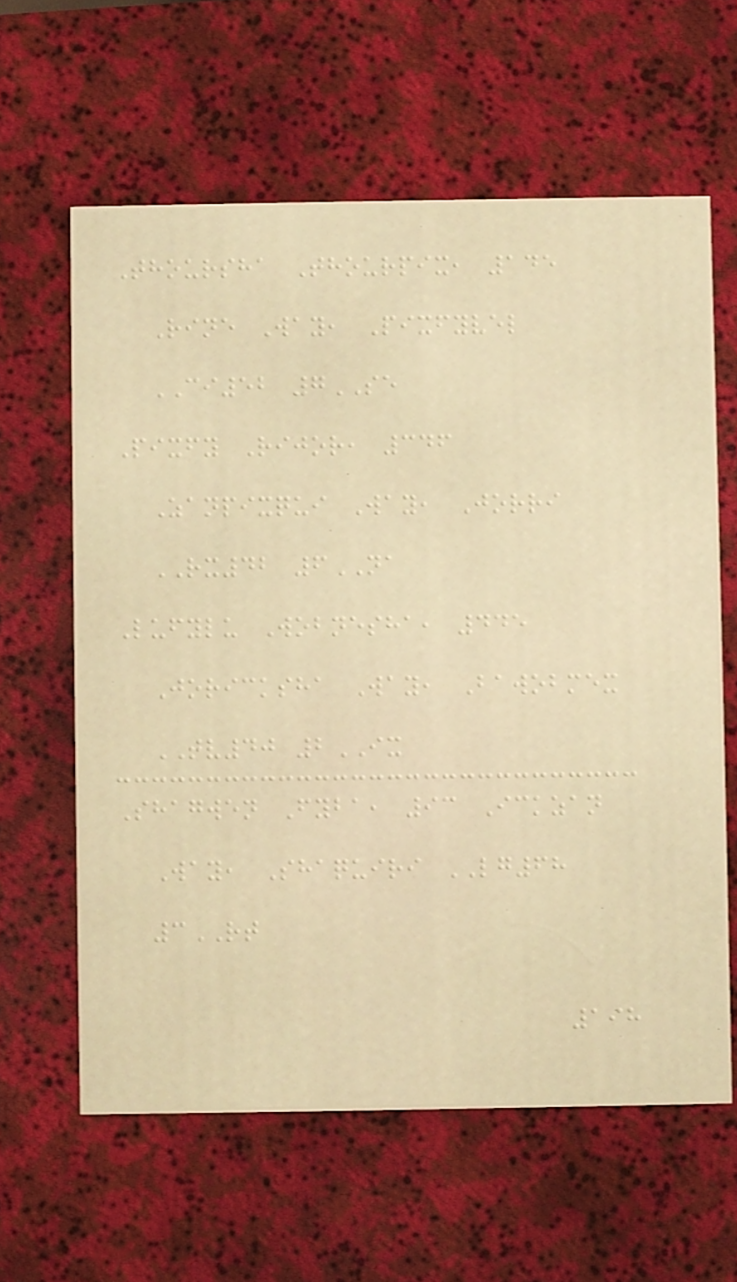Thoursha Thourpix, 145
Rine Way, Pixfyvel
CI52 7SE
Pixfy Rijor, 346
Zanpixqui Way, Jorri
RX42 6NA
Lufylu Wobnesha, 445
Joricksha Way, Bawobmex
TV40 2IX
Shagwen Fyba, 93 Ickzan
Way, Shaquiri LG68
3RT
198
